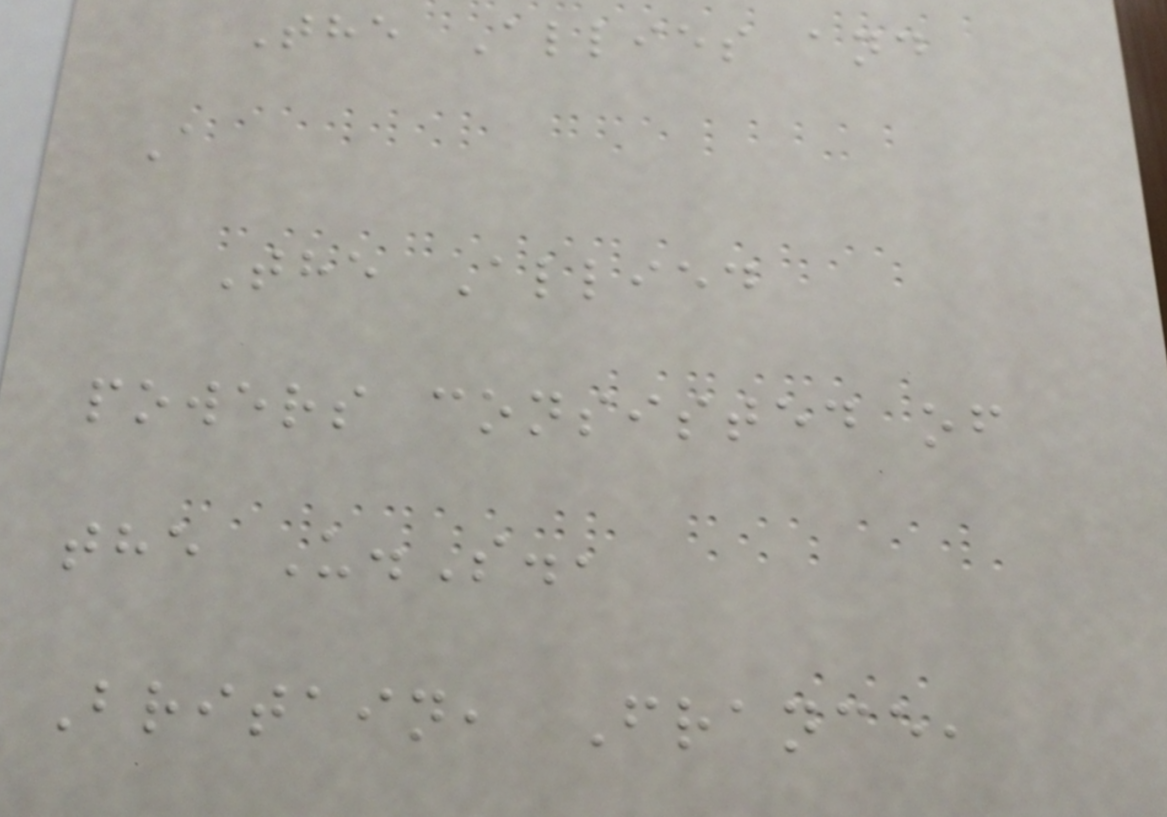The Allies and
A
The Allied
powers consisted of
the U.S.,
Britain, France,
